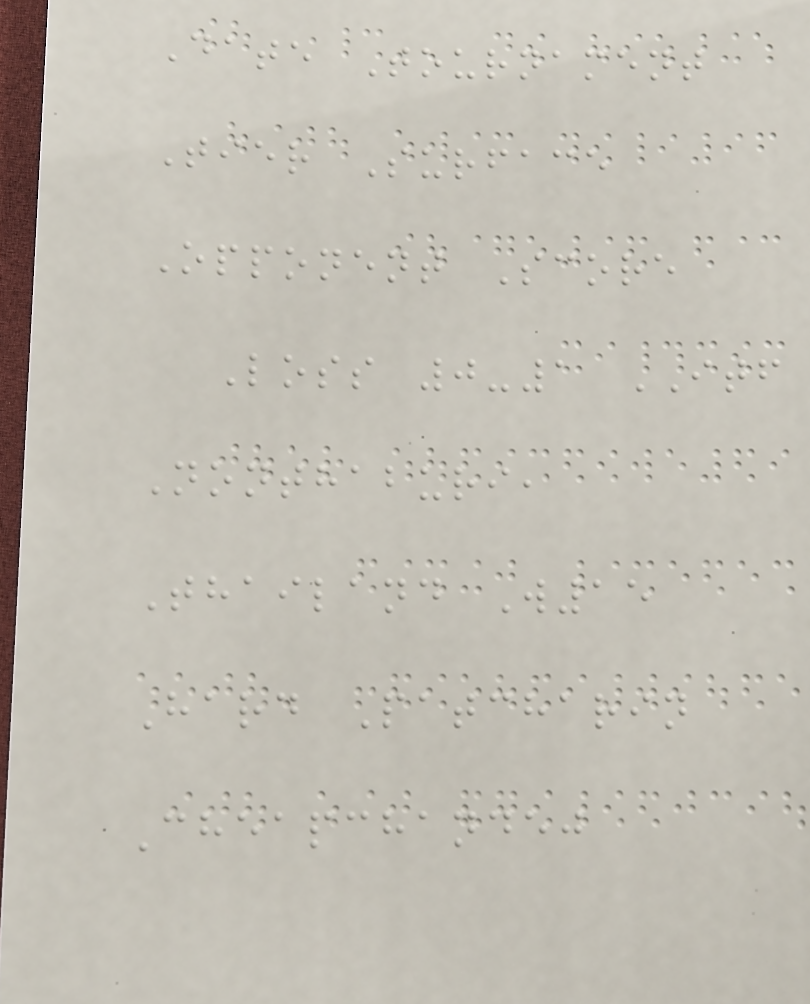Date Tournament
Tier Surface
Opponent Score
Loss 0-1 ITF
Nonthaburi,
Thailand W15
Hard Patcharin
Cheapchandej
